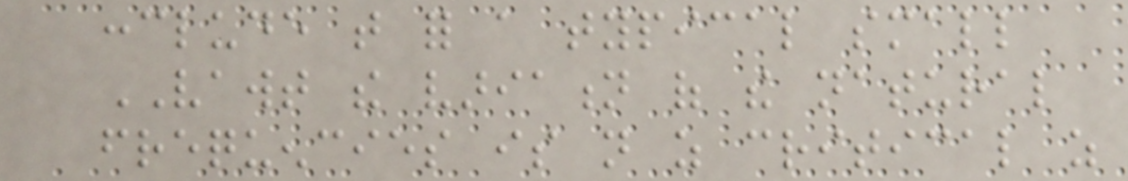conclude that for a typical small
VAWT the variation of the natural
frequencies is not as critical as
